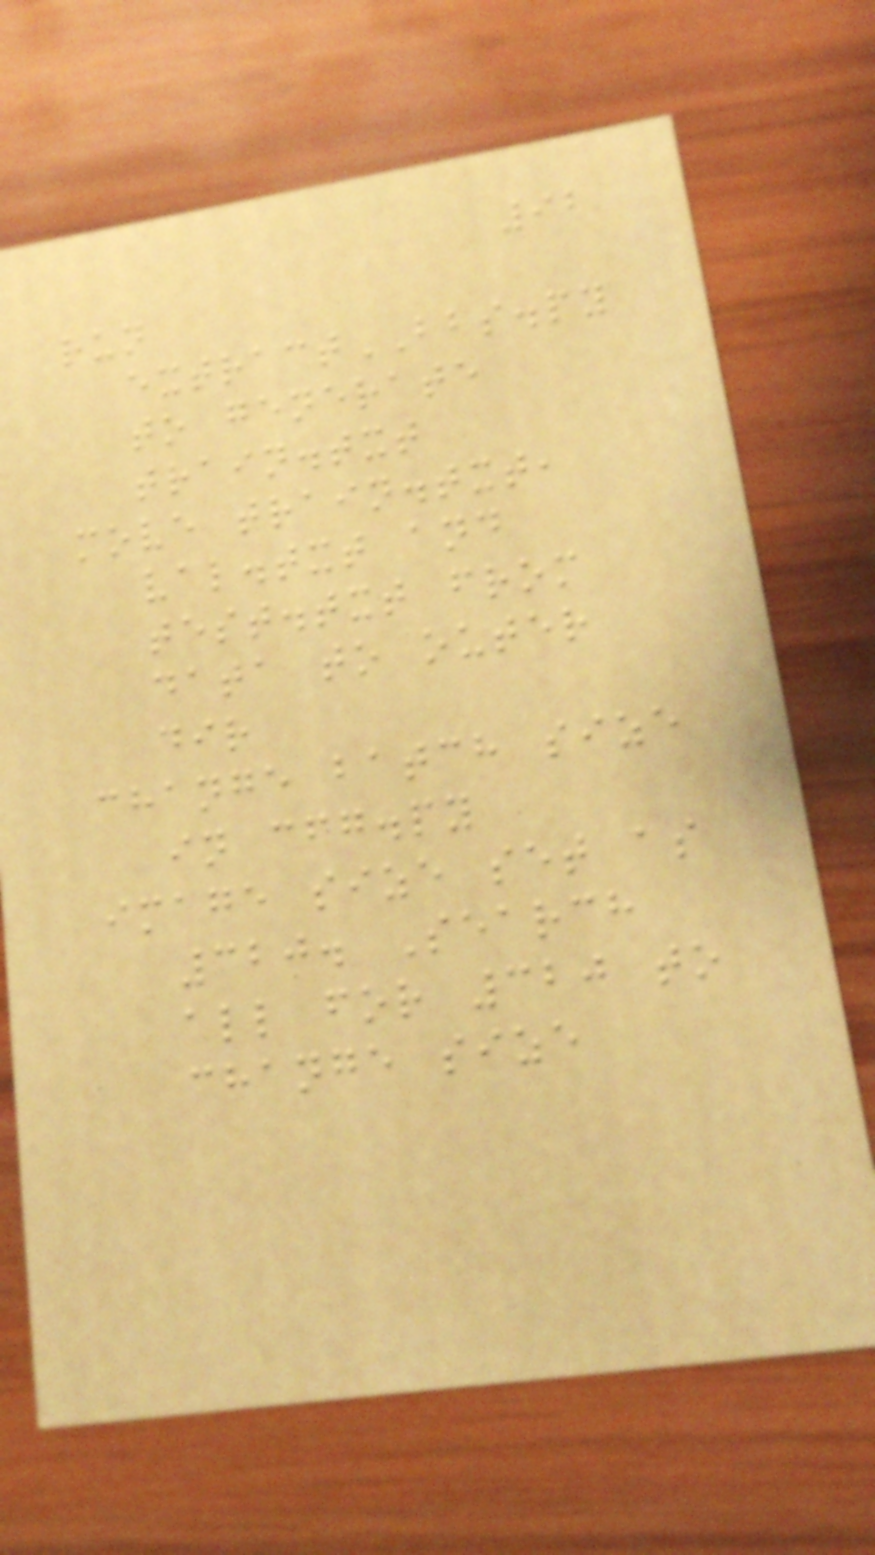92
run
extractBBS.py
to generate
train.txt
move train.txt,
val.txt and
test.txt from
data to outer
dir
change batch size
in cfg.py
image size set as
320. Search
all for 320 to
change size
